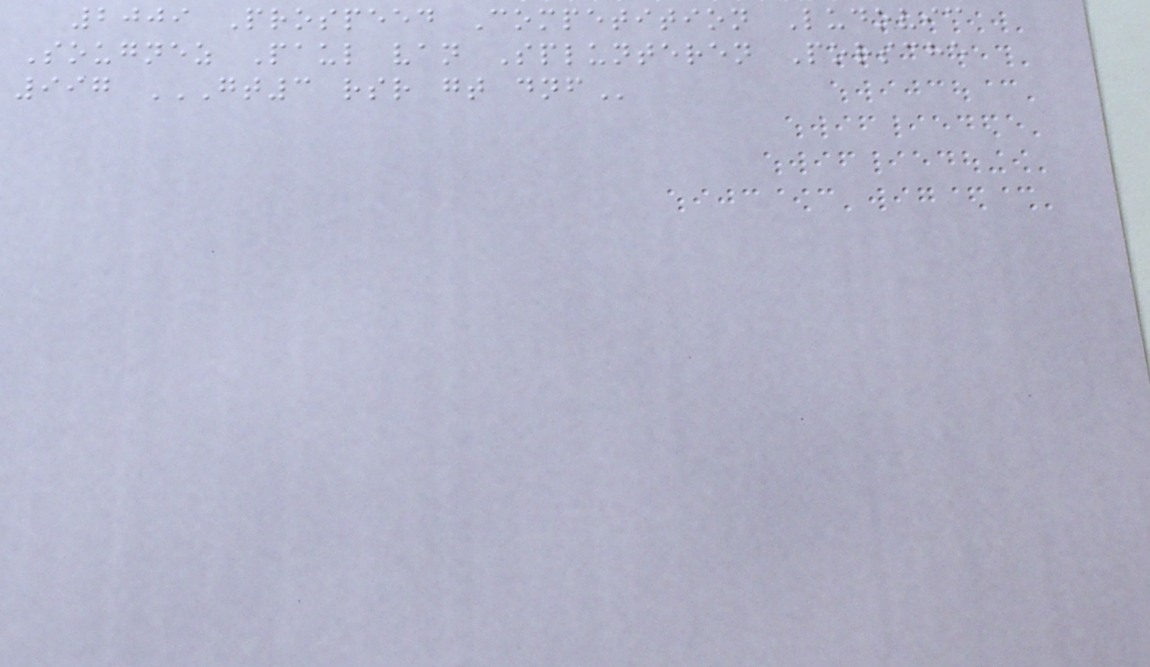2009 Prospeed Competition Ludovic
Sougnez Paul van Splunteren Porsche
997 GT3 RSR GT DNF
